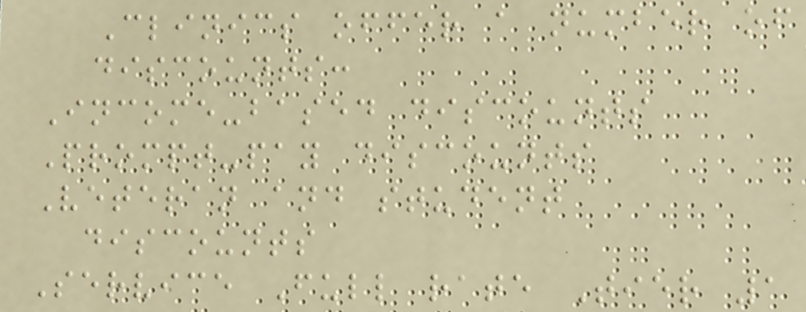Clinics offer a number of
discounts:
Income-based discounts
Prompt-pay discounts
Veteran and student
discounts
Service Full rate Tier 1
